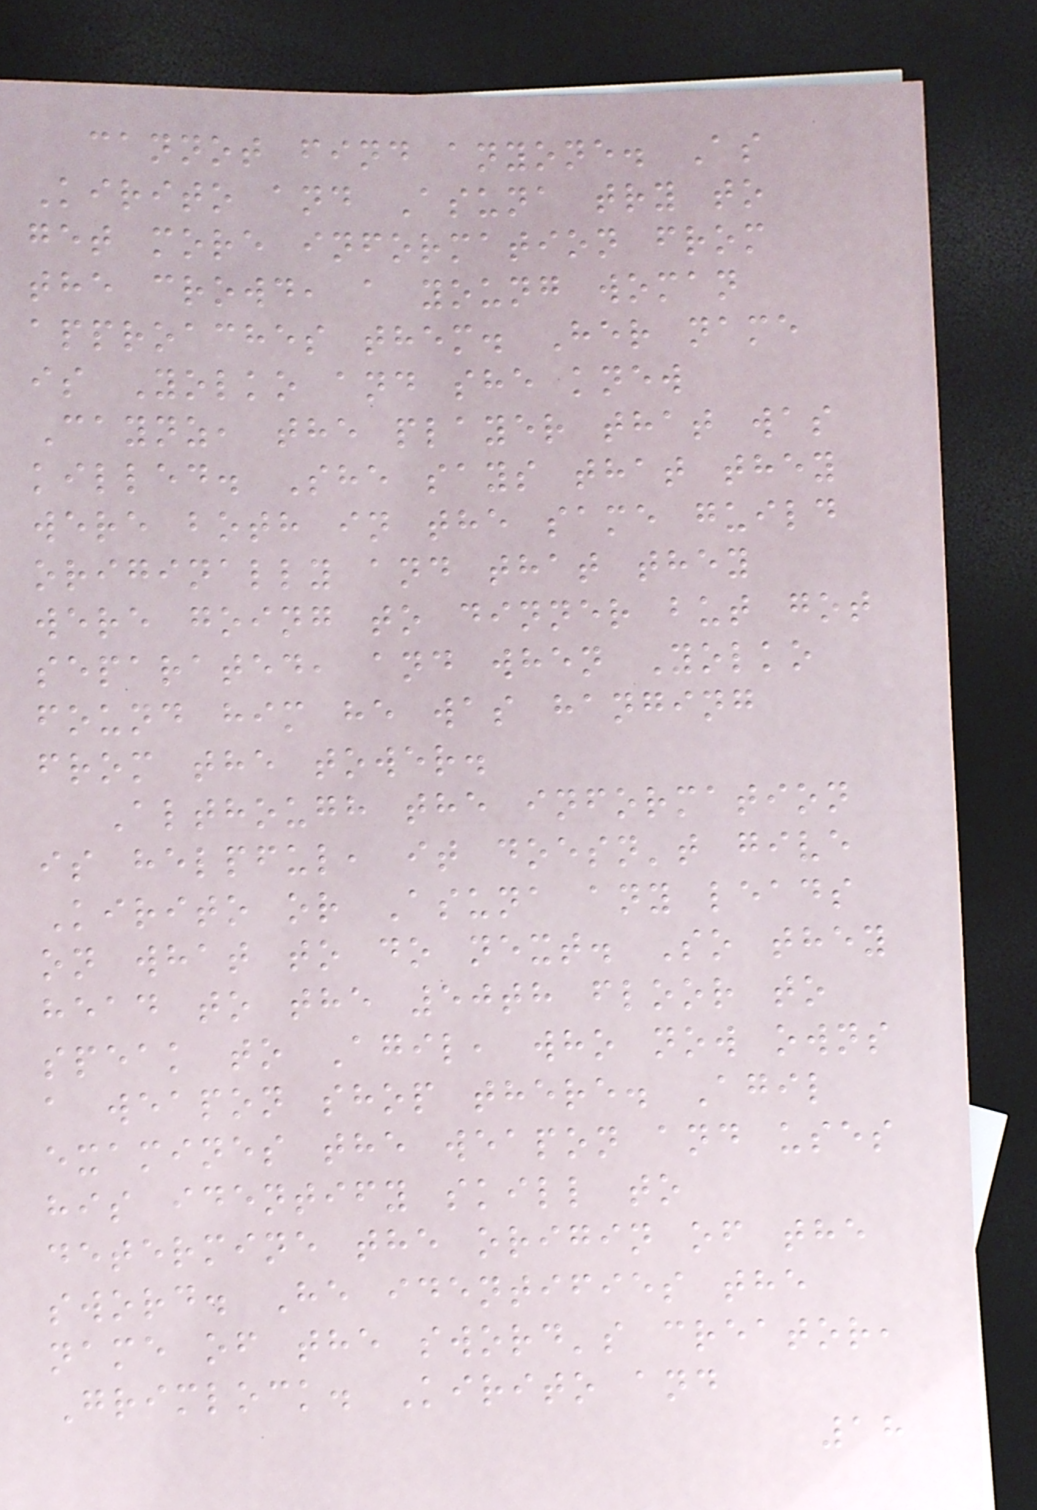cannot find anyone. As
Kirito and Asuna try to
get more information from
the crowd, a young woman
approaches them. Her name
is Yolko and she knew
Caynz, the player that was
killed. She says that they
were both in the same guild
originally and that they
were going to dinner but got
separated, and when Yolko
found him he was hanging
from the tower.
Although the information
is helpful, it doesn't give
Kirito or Asuna any leads
on what to do next. So they
head to the 50th floor to
speak to Agil, who now owns
a weapon shop there. Agil
examines the weapon and uses
his identify skill to
determine the origin of the
sword. He identifies the
name of the sword's creator,
Grimlock. Kirito and
18
